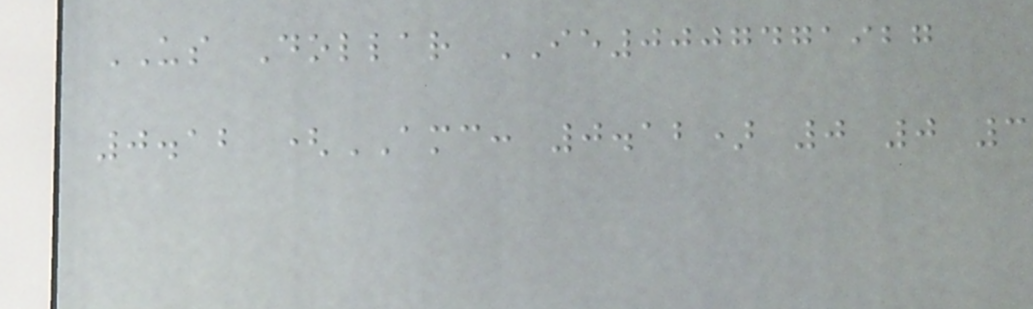US Dollar IE0007471927
0.12 (AMC: 0.12) 0 0 3
